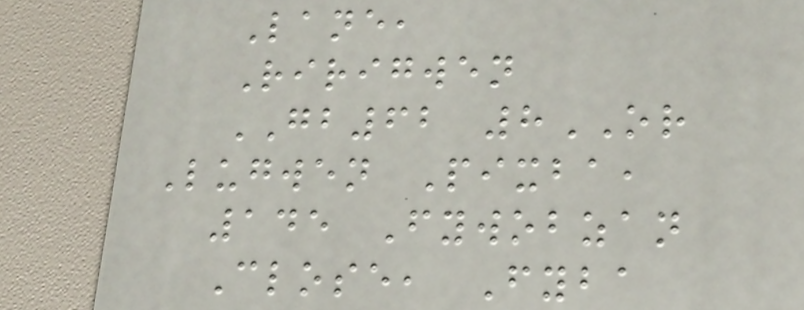Lane,
Ririgwen
GB62 8OR
Lugwen Pixba,
145 Fywobzan
Close, Fyba
